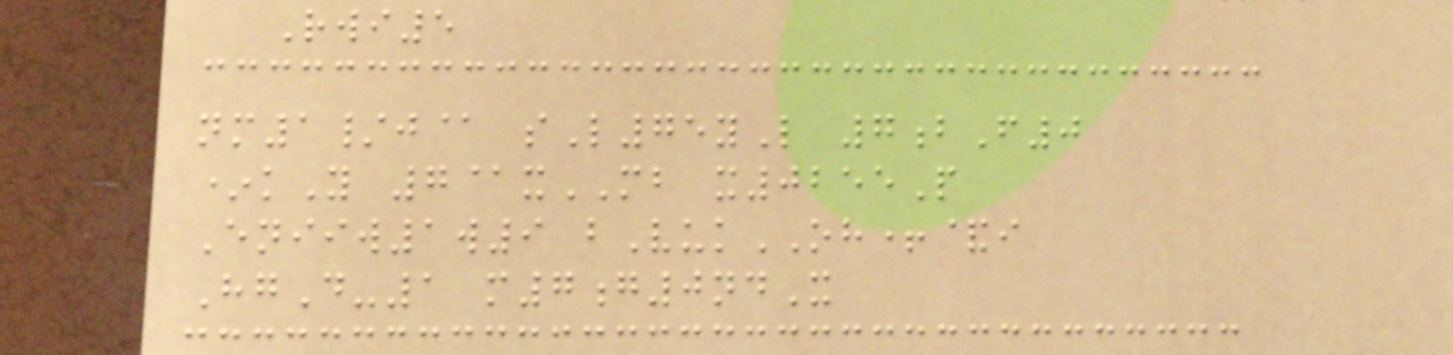Rwi5
nm1/j@ sL75yL 7bF0
*kY 7@xMB x0255P
Eniiw1w9 bVukOH+&i
HgD-1 m7g0ndX
